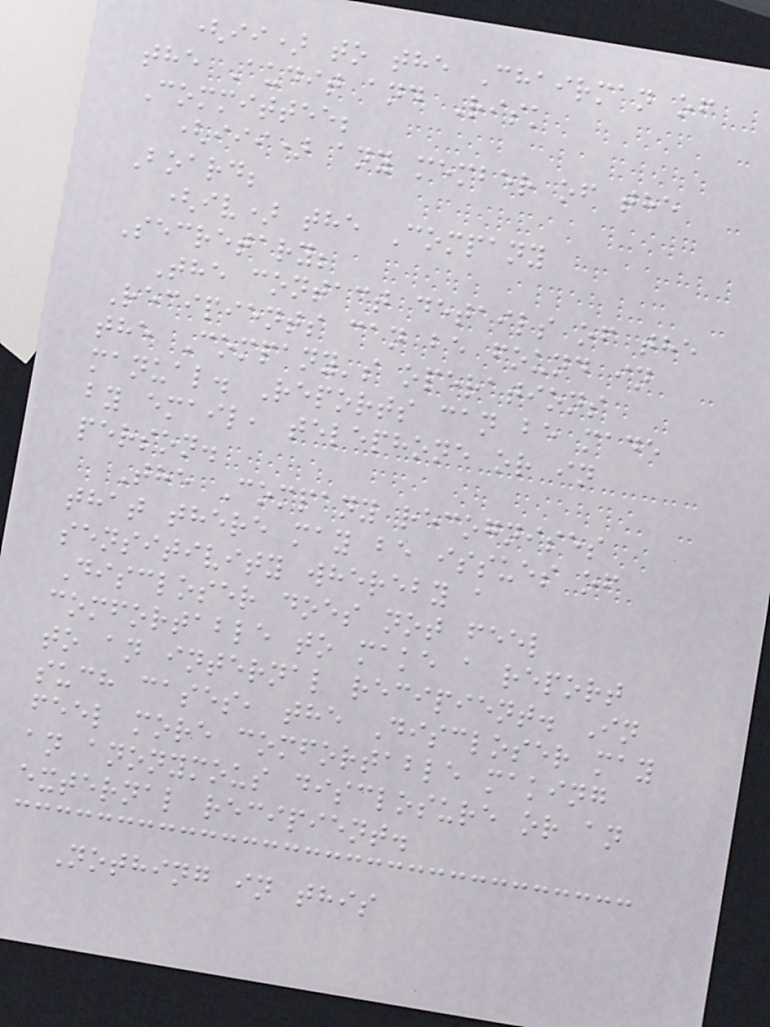(ii) to the Chairman of
the Audit and Risk
Committee;
(iii) any member of the
Board;
(iv) the Company
Secretary;
The contact details of the
Recipients can be found in
the Company's operations
manual. Reports can be made
by email, telephone or in
person.
The Company recognises
that there may be issues of
sensitivity whereby a
Discloser does not feel
comfortable to make a report
to an internal recipient. In
such cases, the Discloser may
feel more comfortable making
an anonymous disclosure or an
external recipient.
Nothing in this
